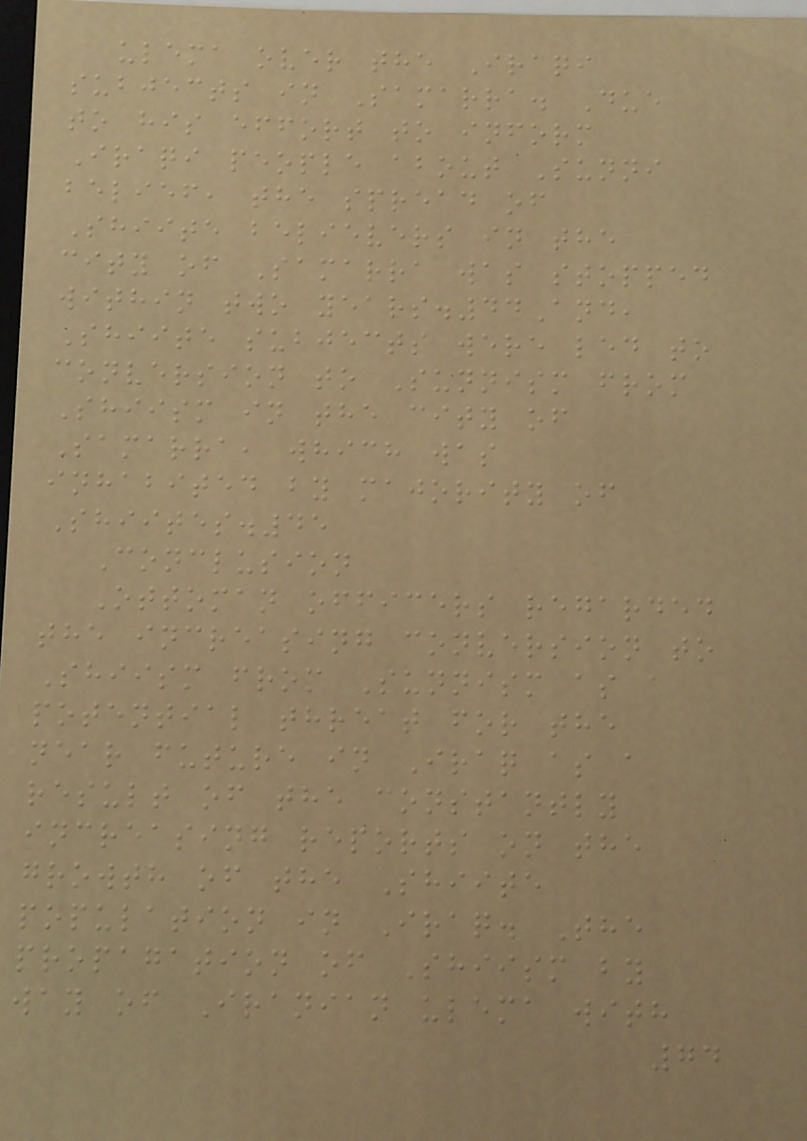ulema over the Iraqi
subjects in Samarra. Due
to his effort to inform
Iraqi people about Sunni
belief, the spread of
Shiite believers in the
city of Samarra was stopped
within two years.44And,
Shiite subjects were led to
conversion to Sunnism from
Shiism in the city of
Samarra, which was
inhabited by majority of
Shiites.45
Conclusion
Ottoman officers regarded
the increasing conversion to
Shiism from Sunnism as a
potential threat for the
near future in Iraq as a
result of the constantly
increasing reports on the
growth of the Shiite
population in Iraq. The
propagation of Shiism by
way of Iranian ulema with
74
